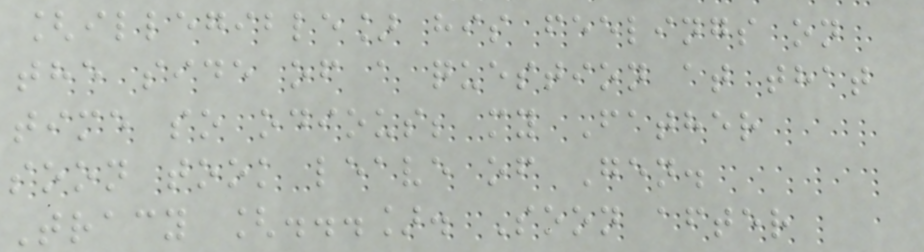[illegible] his feelings on
the side of a question at that
time so odious; my Father
soon took leave of Gen.
Tracy [...]. Soon after
